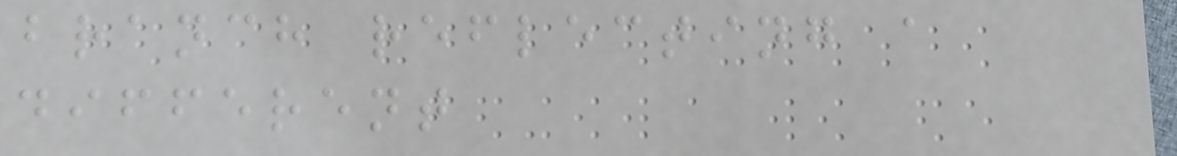branch reflecting a
different
